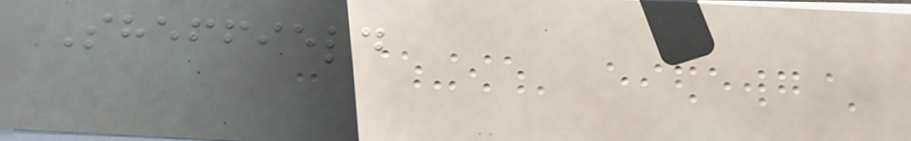Sheffield
